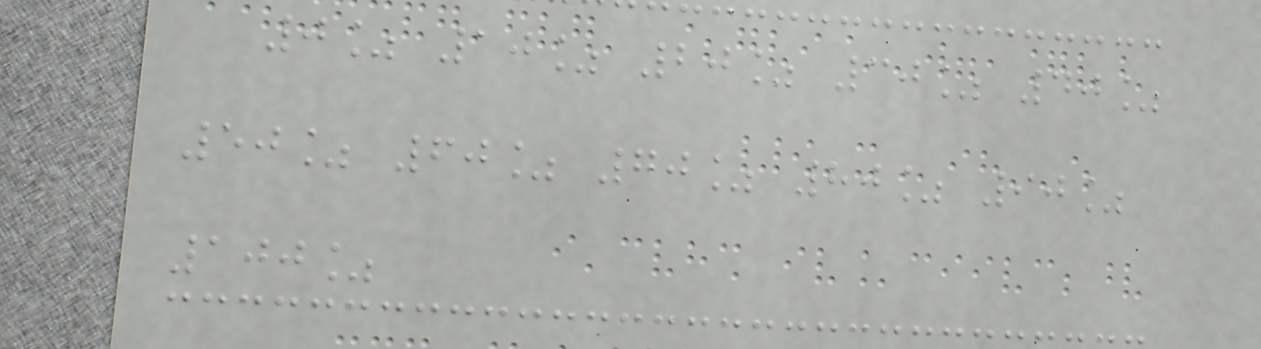0% 10% 20% 30% 40%
50% 60% 70% 80% 90%
100%
